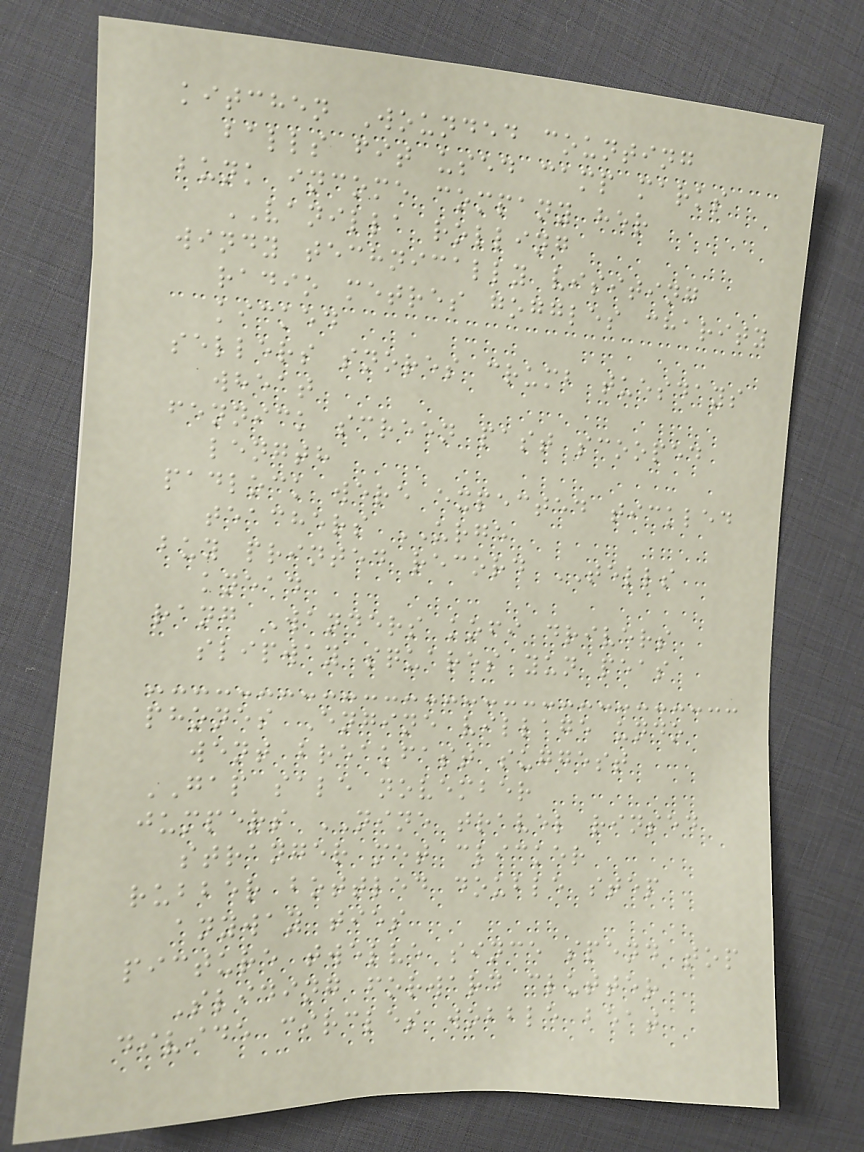kitchen Wounded counting
balls fit used camp marks
bunk income company her
VANILLA rolling
windy technically visiting
radio metres goggles charity
kicked
sellers snores crumb tuesdays
wheat
fennick screen past scooped
length
padlock were expected tickled
teachers URGE
buy printed record TELLS
knead
rang Wanders kofi drivers
slipway squares yun peas
phones Engine village undo
went breakfast suggest
GAP sale november
jumpers NINE travel rinsed
stranger met clicker
rubber bottled double step
anyway ties
picture twelve since spend top
Sliding forward clutter
divide circles wobble beat
